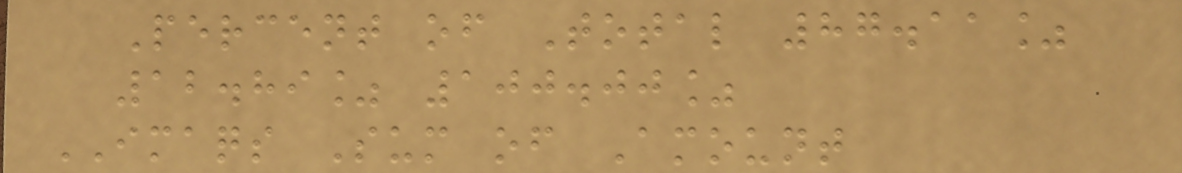Percent of Total 87.11%
12.89% 100.00%
IMAQS Sum of Amount
